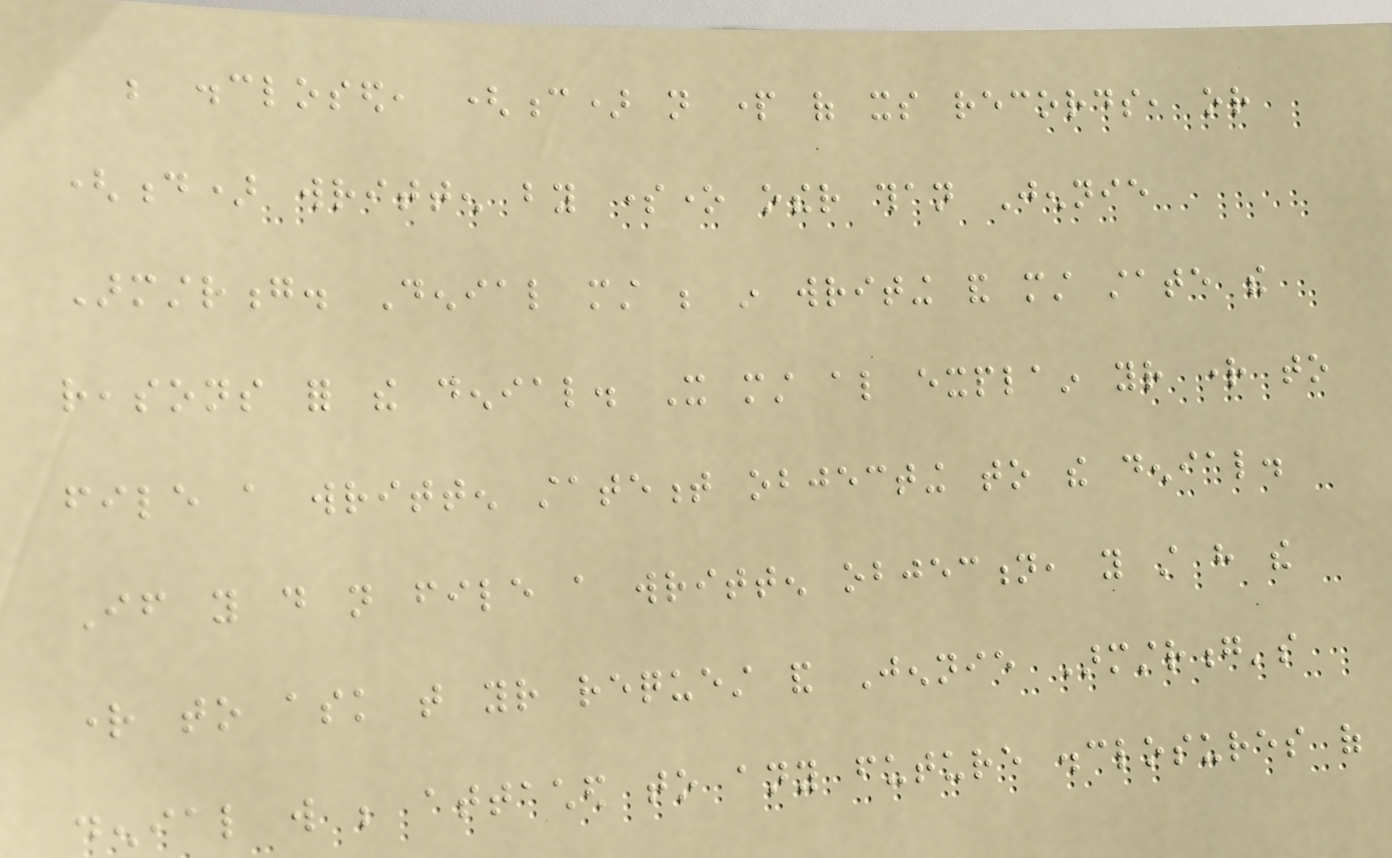be disclosed, (c) not part of its records, or
(d) written by someone other than Jennie
Armstrong. Denial must be in writing and must state the
reasons for the denial. It must also explain your right to
file a written statement objecting to the denial.
If you do not file a written objection, you still have the
right to ask that your request and Jennie Armstrong's
denial will be attached to any future disclosures of
